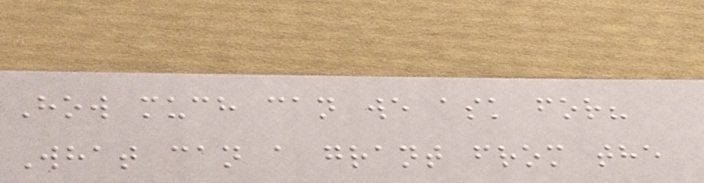How much can we ask for?
What can a grant from the
